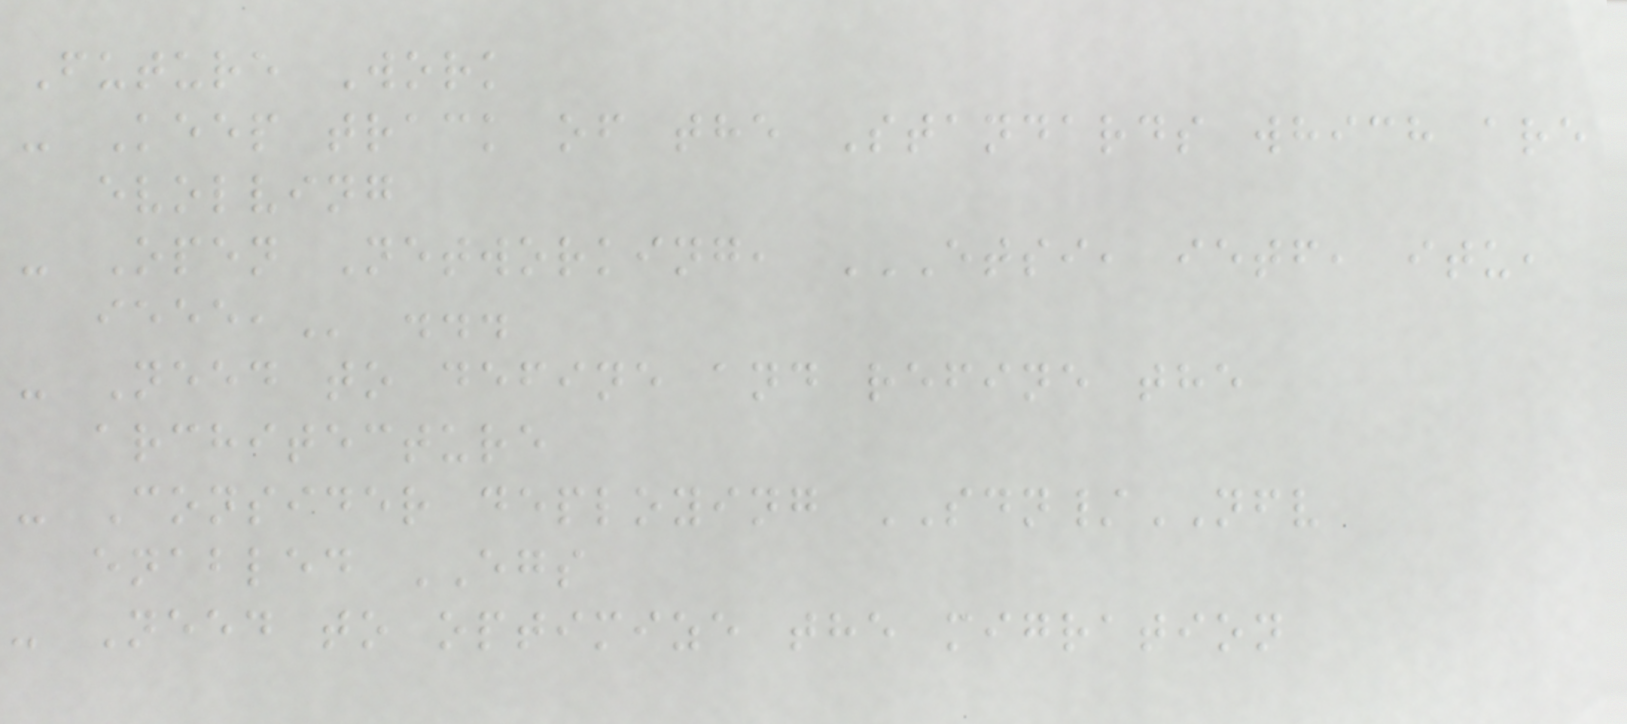Future Work
- Keep track of the Standards which are
evolving
- Open Networking, ETSI, IETF, ITU,
IEEE, ...
- Need to define and refine the
architecture
- Consider deploying SDN/NFV
enabled EGS
- Need to optimize the migration
